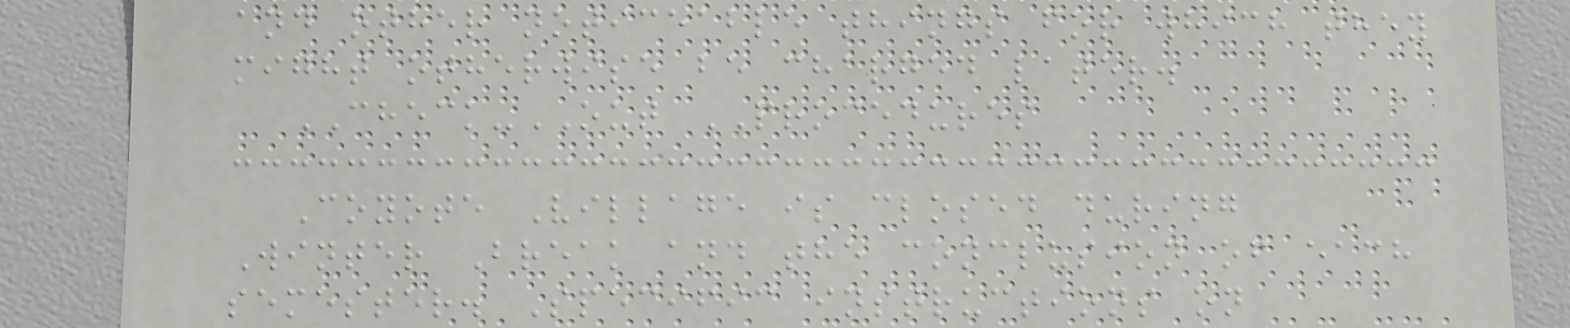and other noticeable things for which they
might otherwise be charged later.
CHECK-OUT PROCEDURES
Coyote Village is closed during
Winter Break and the conclusion of each
semester. Specific instructions on
